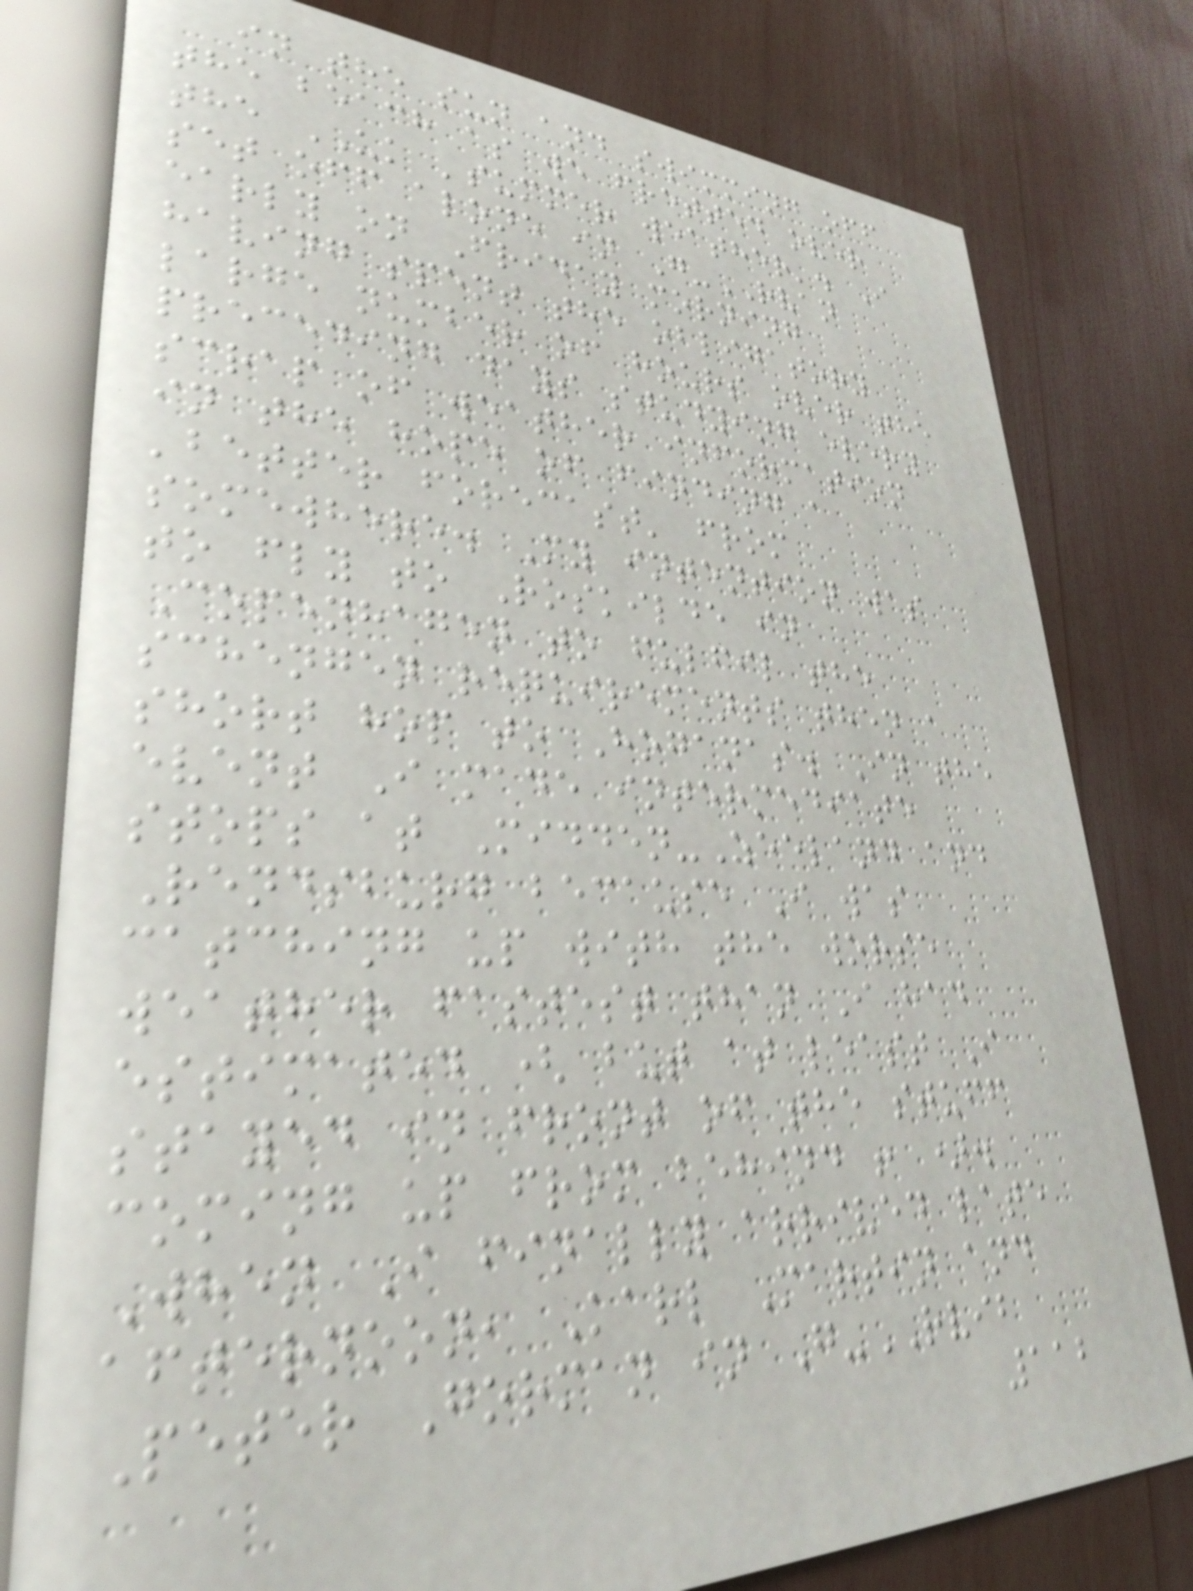in the sun and swimming off
the beach as we fretted over
the UK 'summer weather'. I
set off alone in G-RVAN
early on Friday morning
having spent the obligatory
large number of hours over the
preceding days studying every
scrap of weather information
in the hope of finding a
'better forecast' from
somewhere. My intention was
to fly to Roskilde in
Copenhagen to fulfil the
schengen requirements then a
short hop to Hoganas. In the
event I made intermediate
stops at Midden-Zeeland and
Rendsburg because I was
catching up with the worse
weather fastest than I had
estimated ( but at least I
stayed in front of the stuff
coming up from behind ! ).
When I finally arrived late
afternoon, Karl Martin and
Peter Gorman in G-RVIB
112
